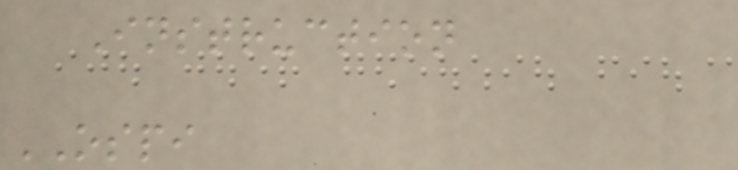Instruction
OSPI
